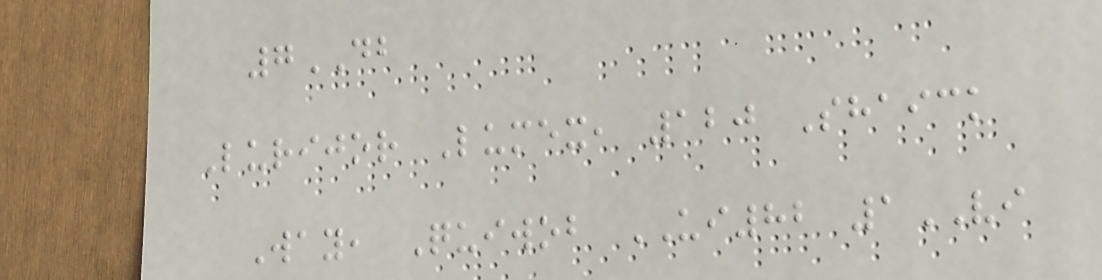7DB
Lurijor Lumex, 120 Shaick
Way, Quiwob UI82 1VI
